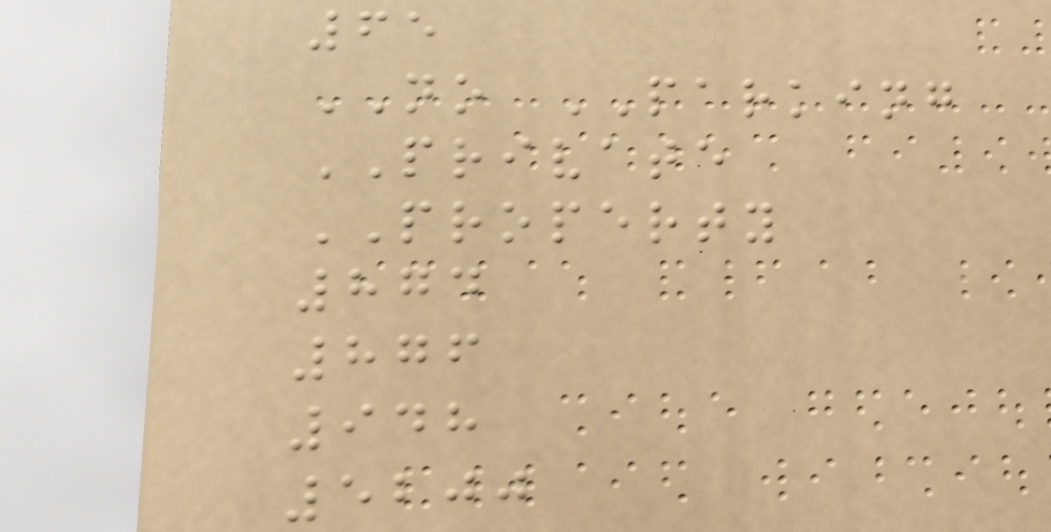65
NO PARKING
PRIVATE
PROPERTY
874
876
948
5200
